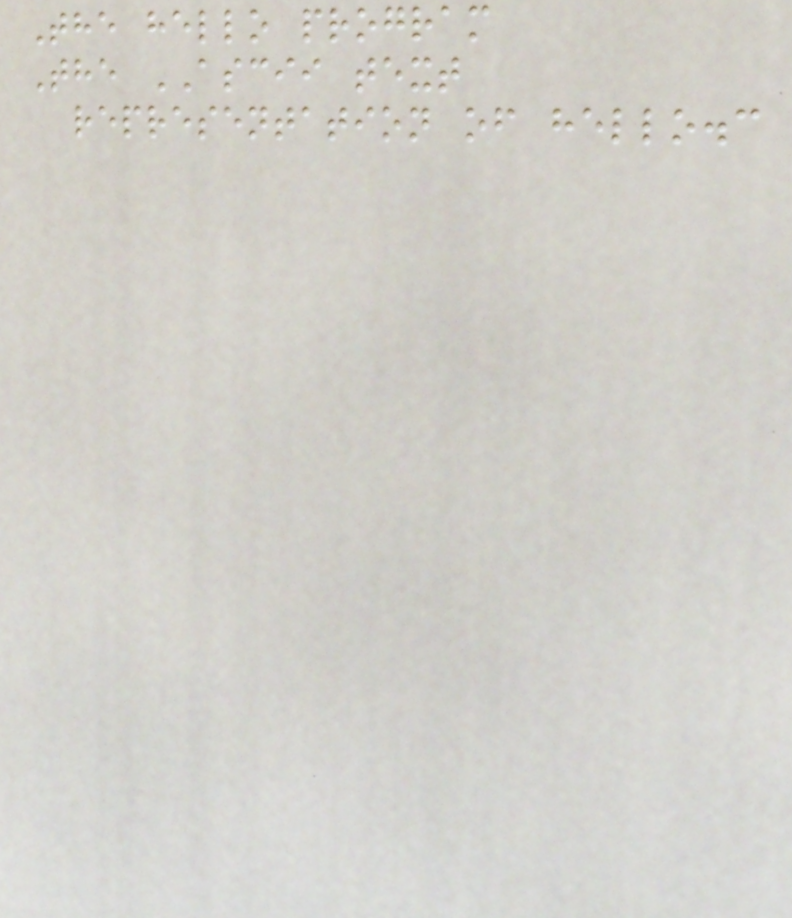The hello program
The ASCII text
representation of hello.c
